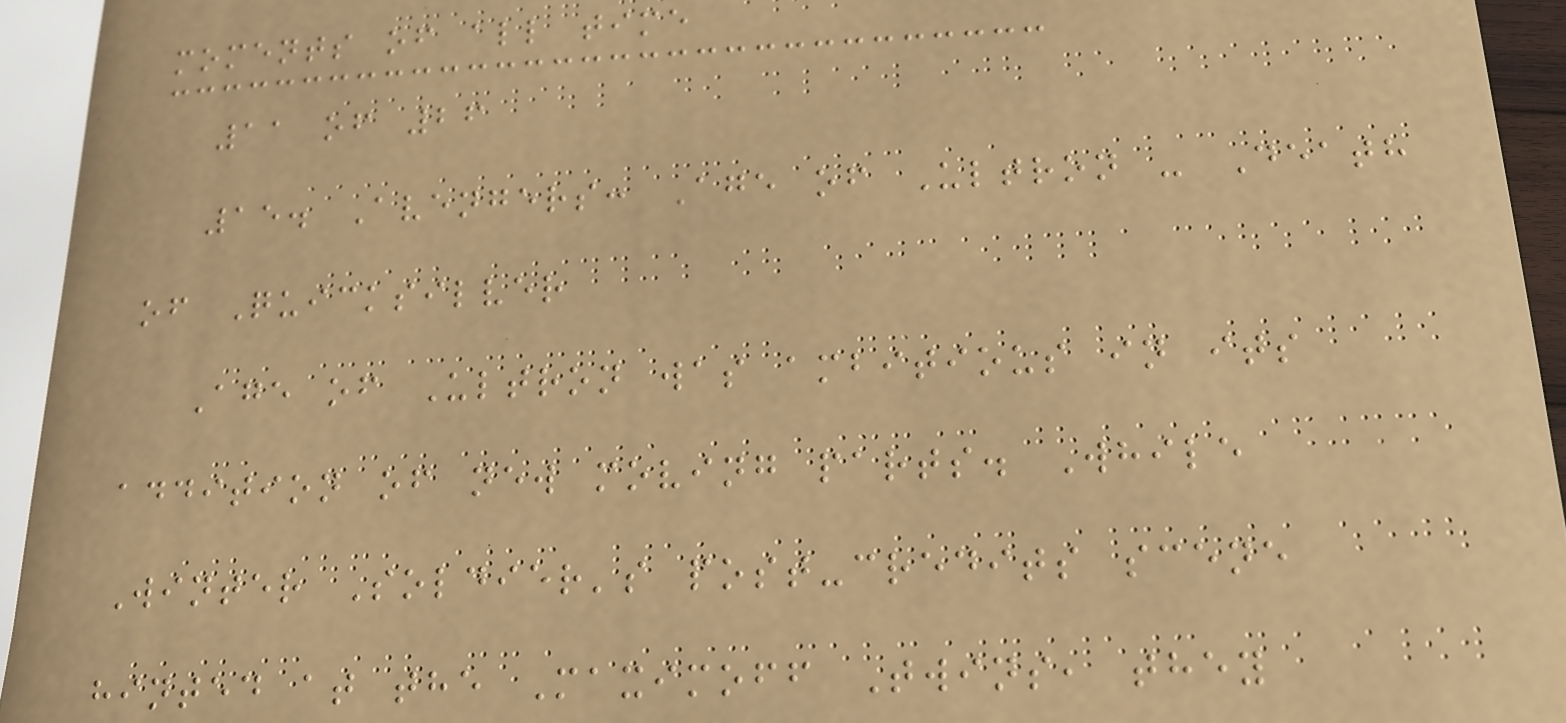moments of all time
11 of 26
15. Avengers: Age of Ultron - Death
of Quicksilver
Age of Ultron was ambitious in its
addition of new moving parts. While
Winter Soldier's post-credits scene
hinted at the Maximoff Twins, they
